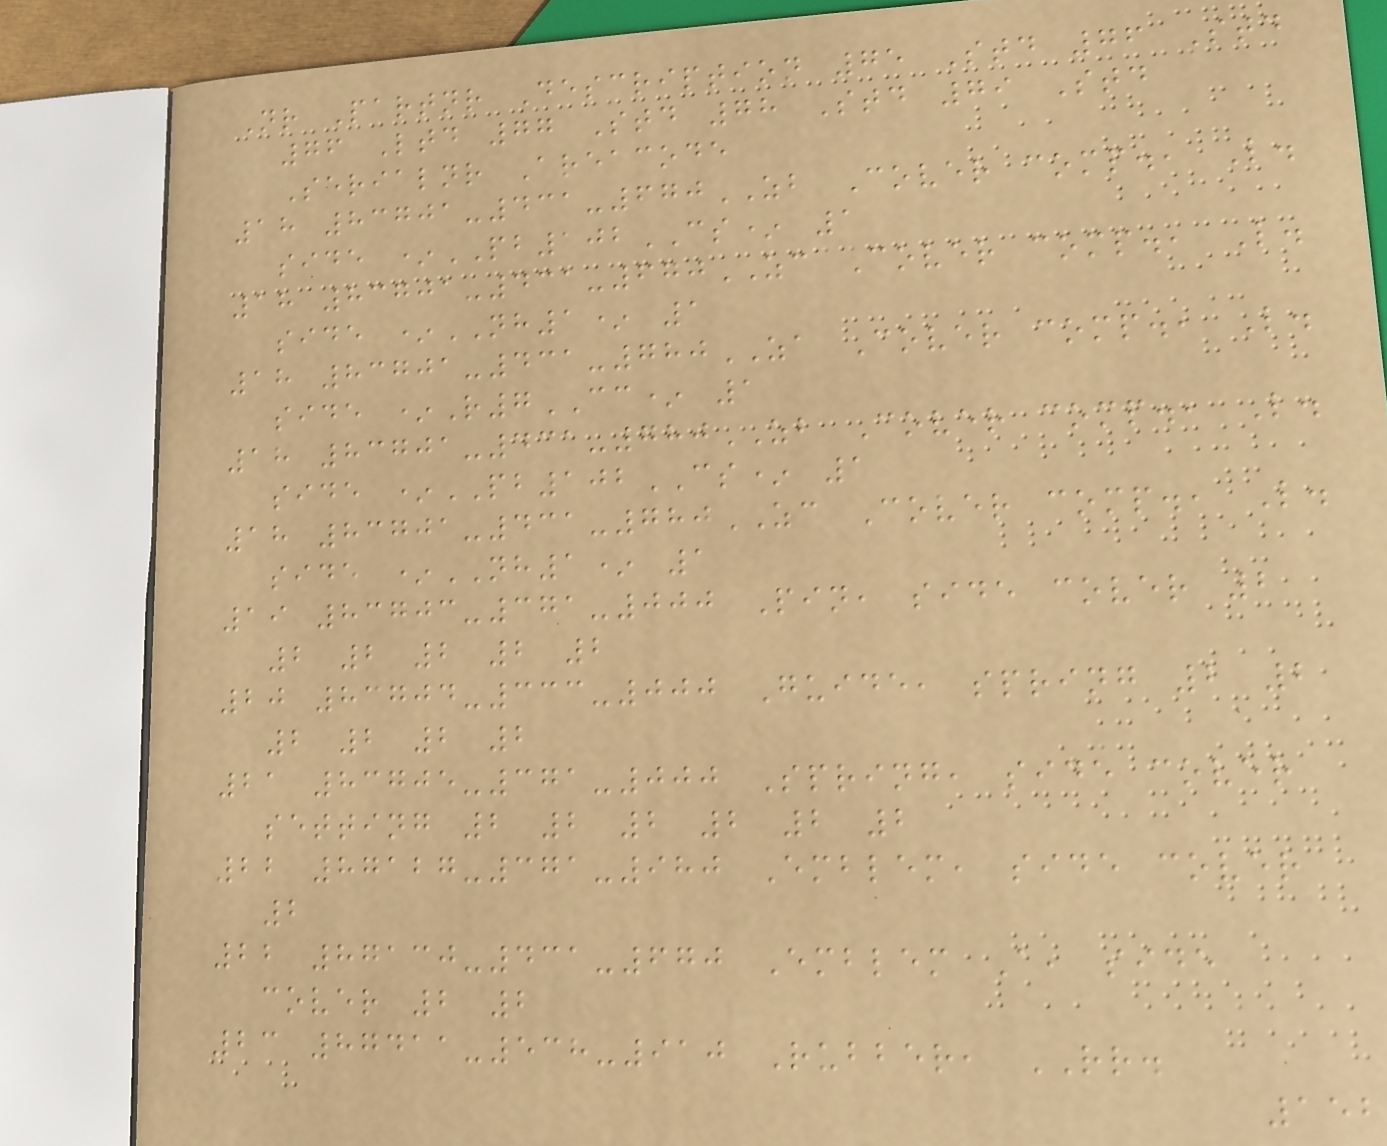Nr Partnr Description 75 Std 76 Std
76 Ltd 77 Std 78 Std 79 Std
Serialnr Areacode
18 83701-431-670ZB Cover comp., L.
side *PB102CS* 1
18 83701-431-670ZC Cover comp., L.
side *NH1* 1
18 83701-431-780ZA Cover comp., L.
side *R7CC* 1
18 83701-431-780ZB Cover comp., L.
side *PB102CS* 1
18 83701-431-780ZC Cover comp., L.
side *NH1* 1
19 83703-371-000 Pin, side cover 2
2 2 2 2 2
20 83704-333-000 Guide, spring 2 2
2 2 2 2
21 83705-371-000 Spring, side cover
setting 2 2 2 2 2 2
22 87127-371-980 Emblem, side cover
2
22 87130-431-670 Emblem A, side
cover 2 2
23 87411-538-910 Rubber, RR.
152
